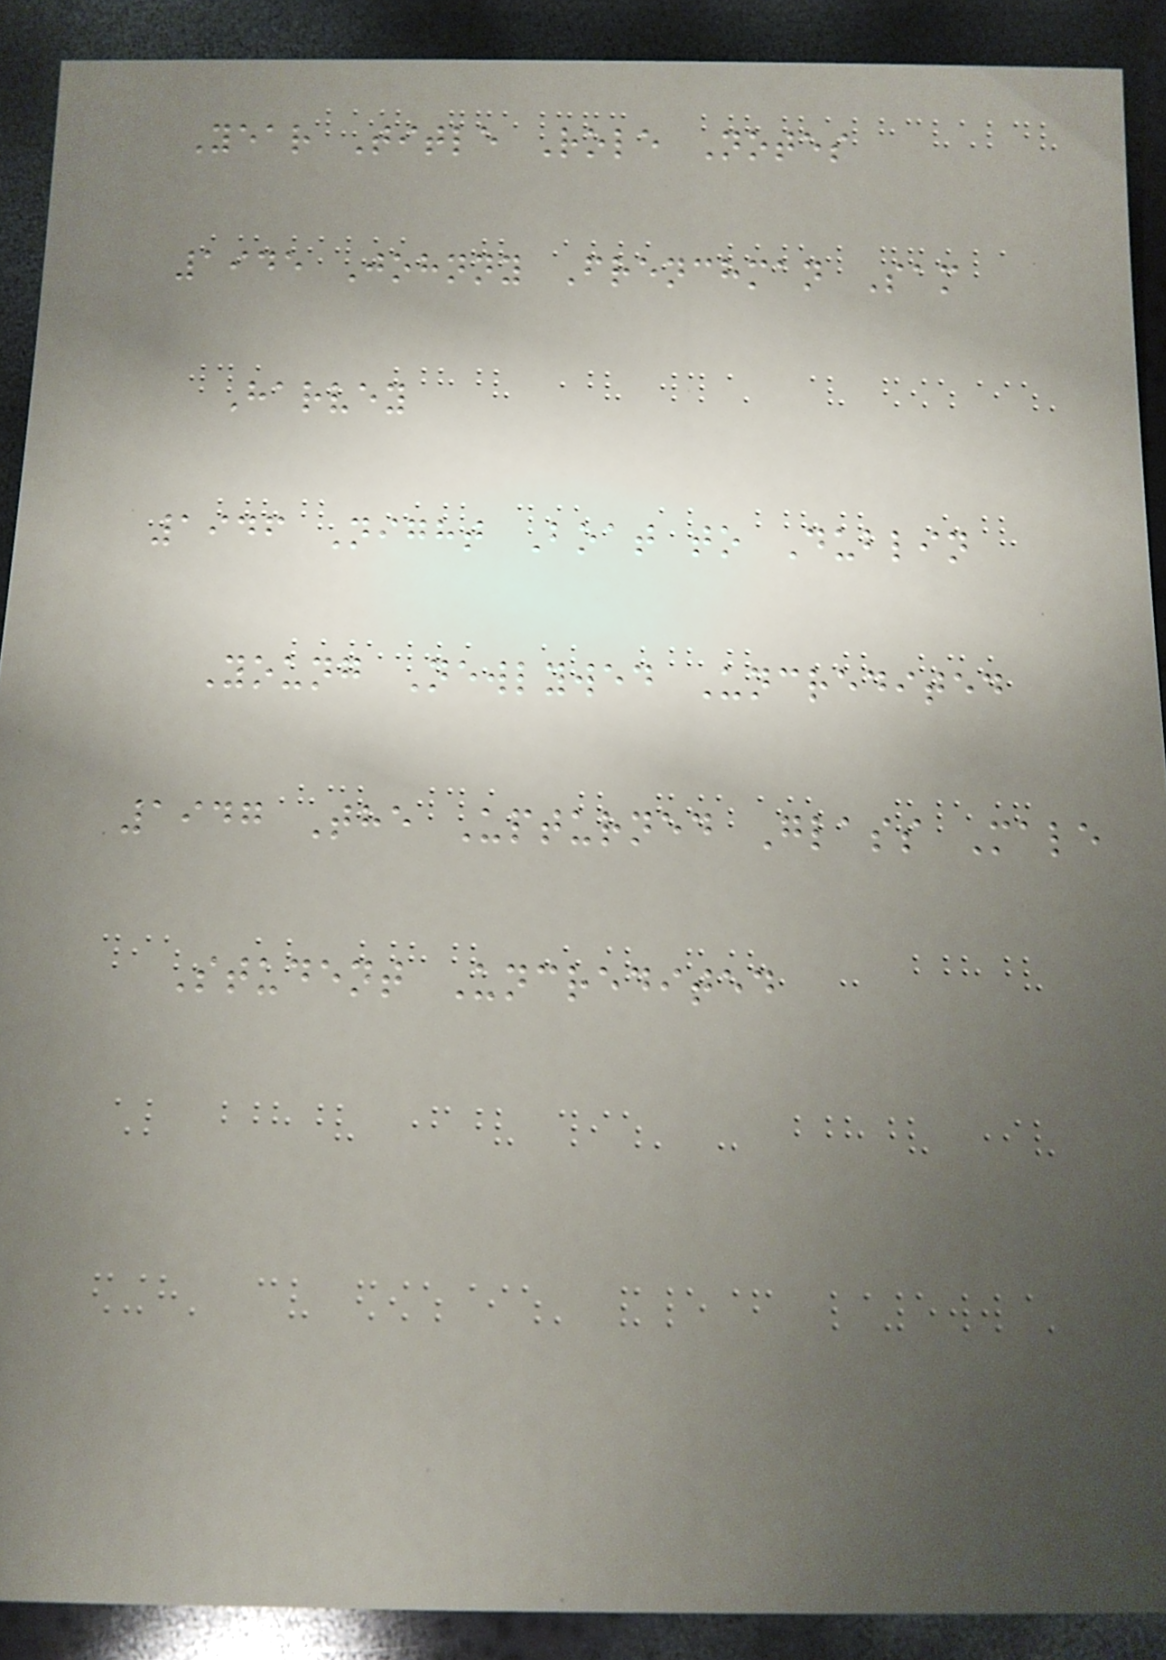Year Title Role Notes
1945 Johnny Frenchman Sam
Harvey
1946 Night Boat to Dublin
Young Newlywed Uncredited
1947 The Upturned Glass Male
Student Uncredited
